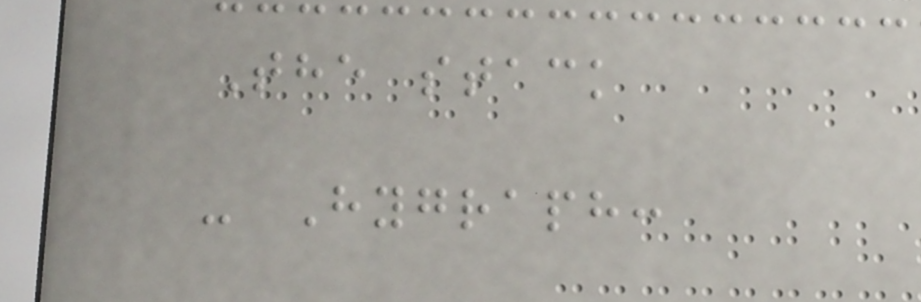The stack
- Hygraph:
